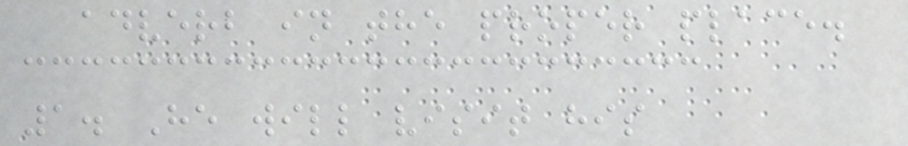adverb in the proper place.
1. He will visit his
